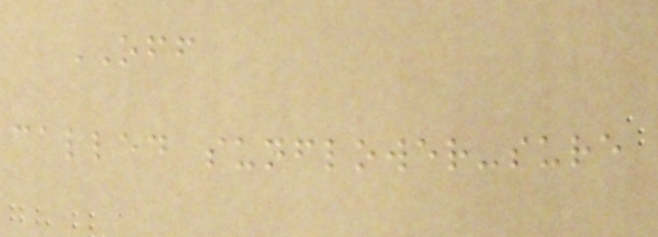OFF
called sunflower-sure
